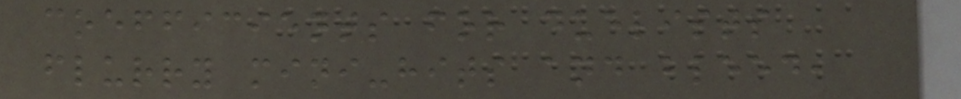coefficients for duelists
flurry mini-hits and bleed,
